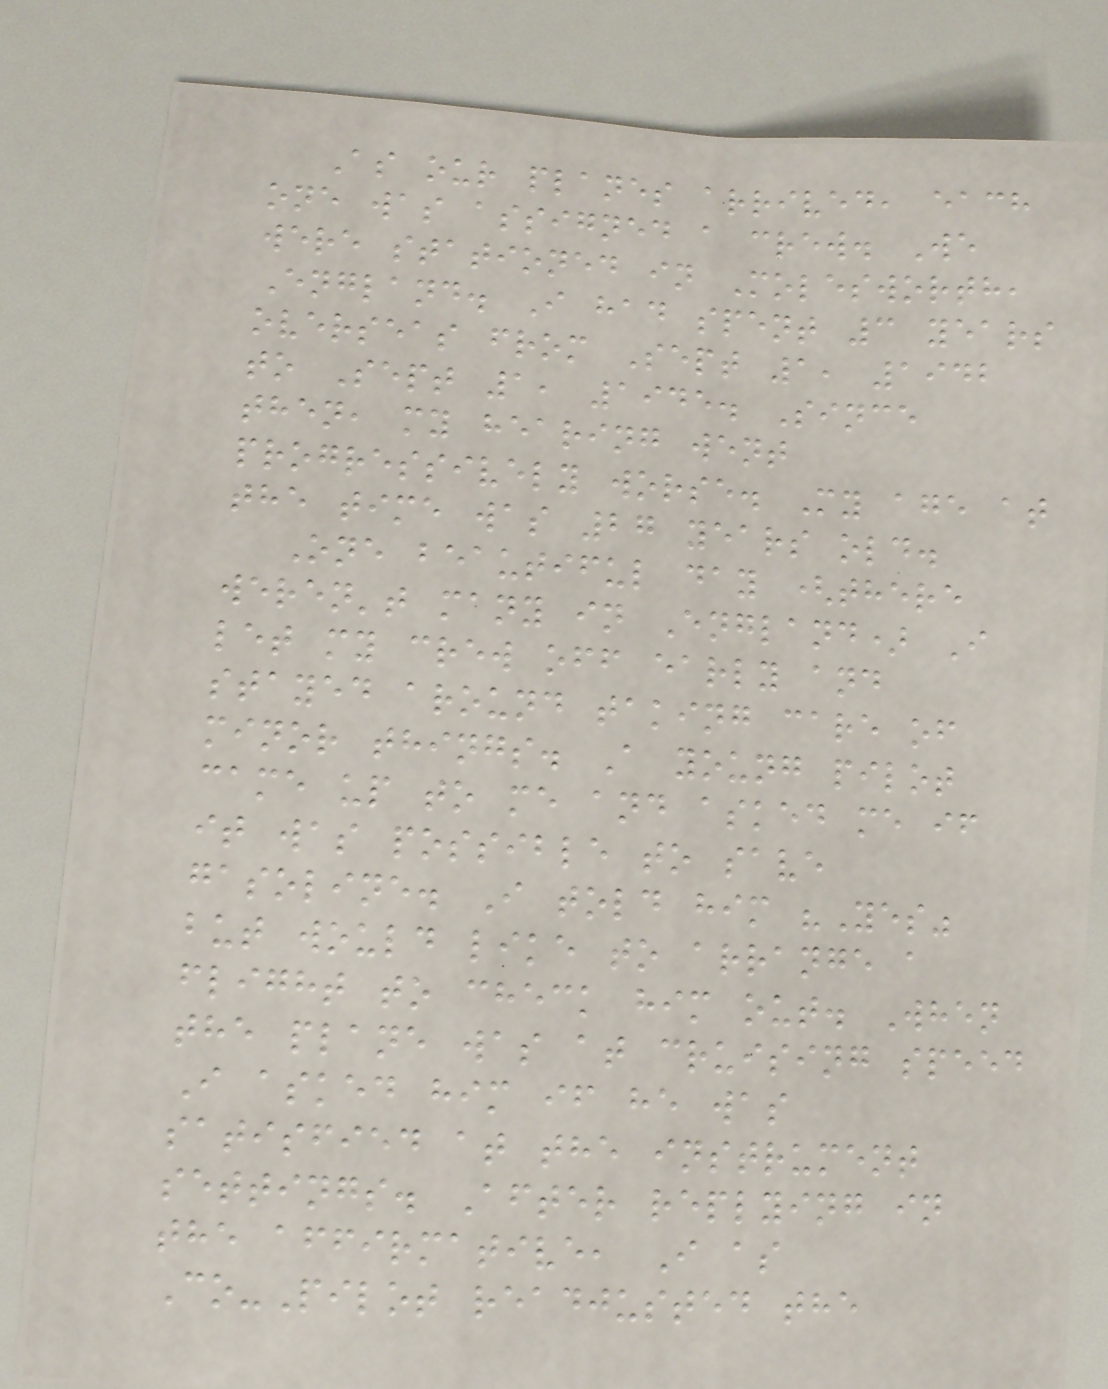As our planes arrived, each
one was assigned a crew. We
were stationed in Molesworth,
England. I had spent 3 years
overseas from Sept 1, 1942
to Sept 1, 1945. Since
then, my hearing went
progressively worse. My age at
the time was 27 years old.
One beautiful day (there
weren't many in England) I
let my crew off early and
stayed around taking care of
minor things. A young pilot
came up to me and asked me if
it was possible to save
gasoline. I told him "Yes"
but would like to arrange a
flight to check him out. When
the plane was at cruising speed
I asked him if he was
satisfied at the instrument
settings. After replying in
the affirmative, I as
Co-Pilot readjusted the
